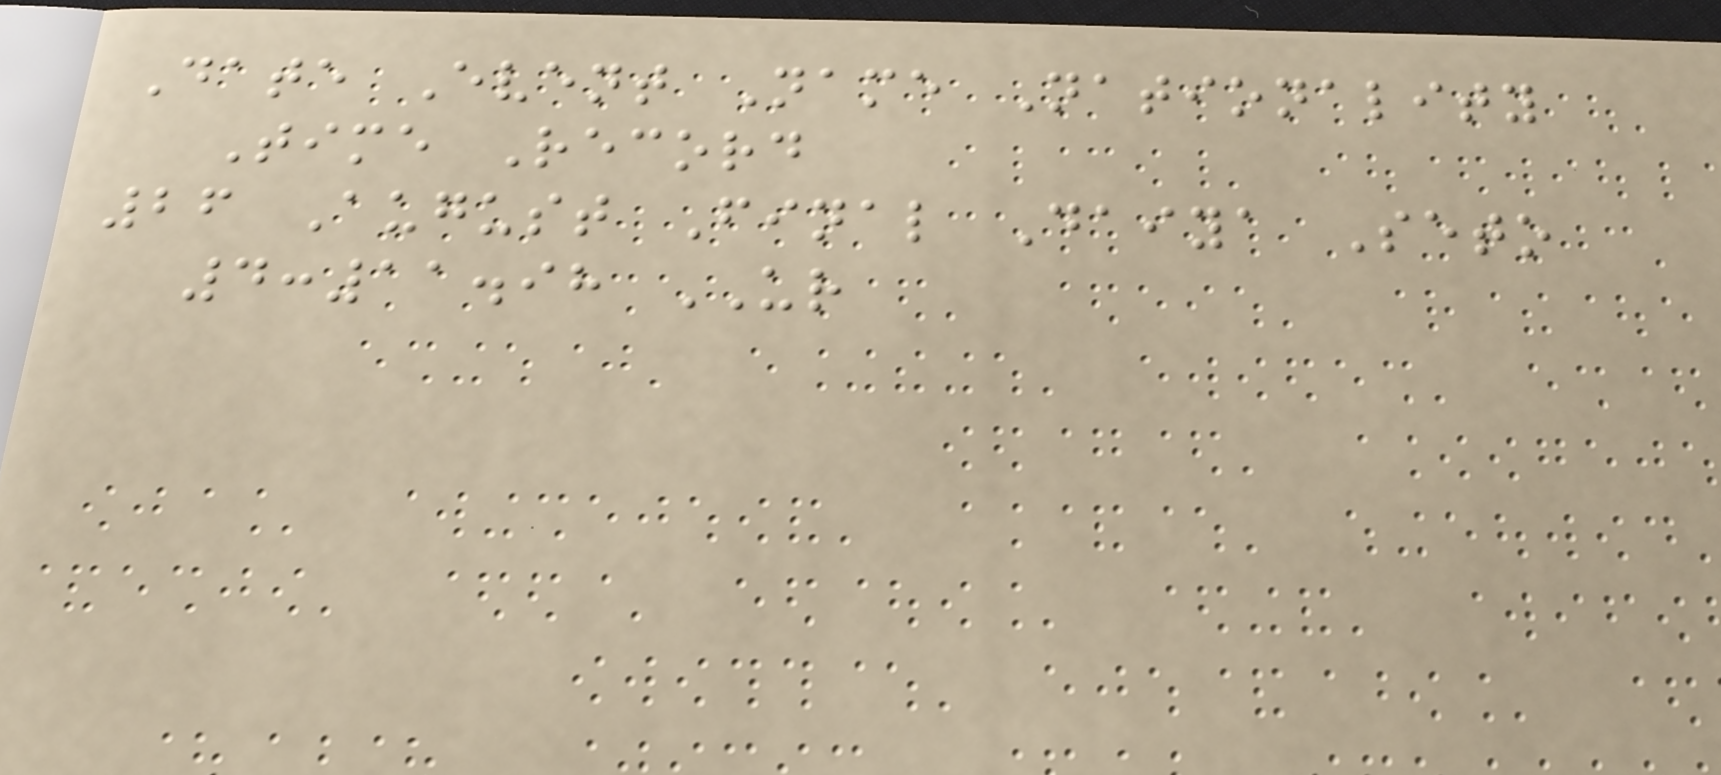Date Event Name Nationality
Time Record
26 August Final Daiya Seto
4:11.98 UR
